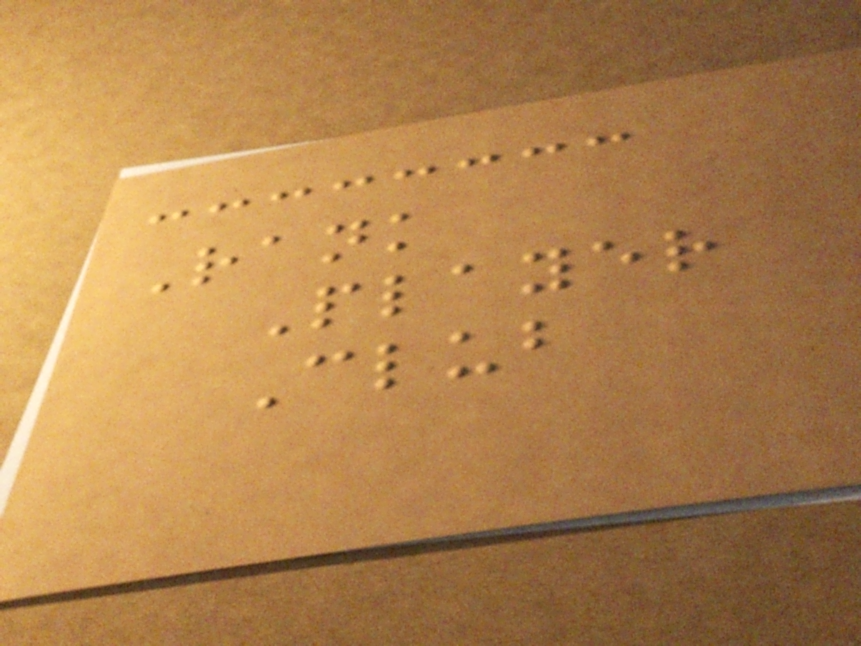Rank
Player
Club
